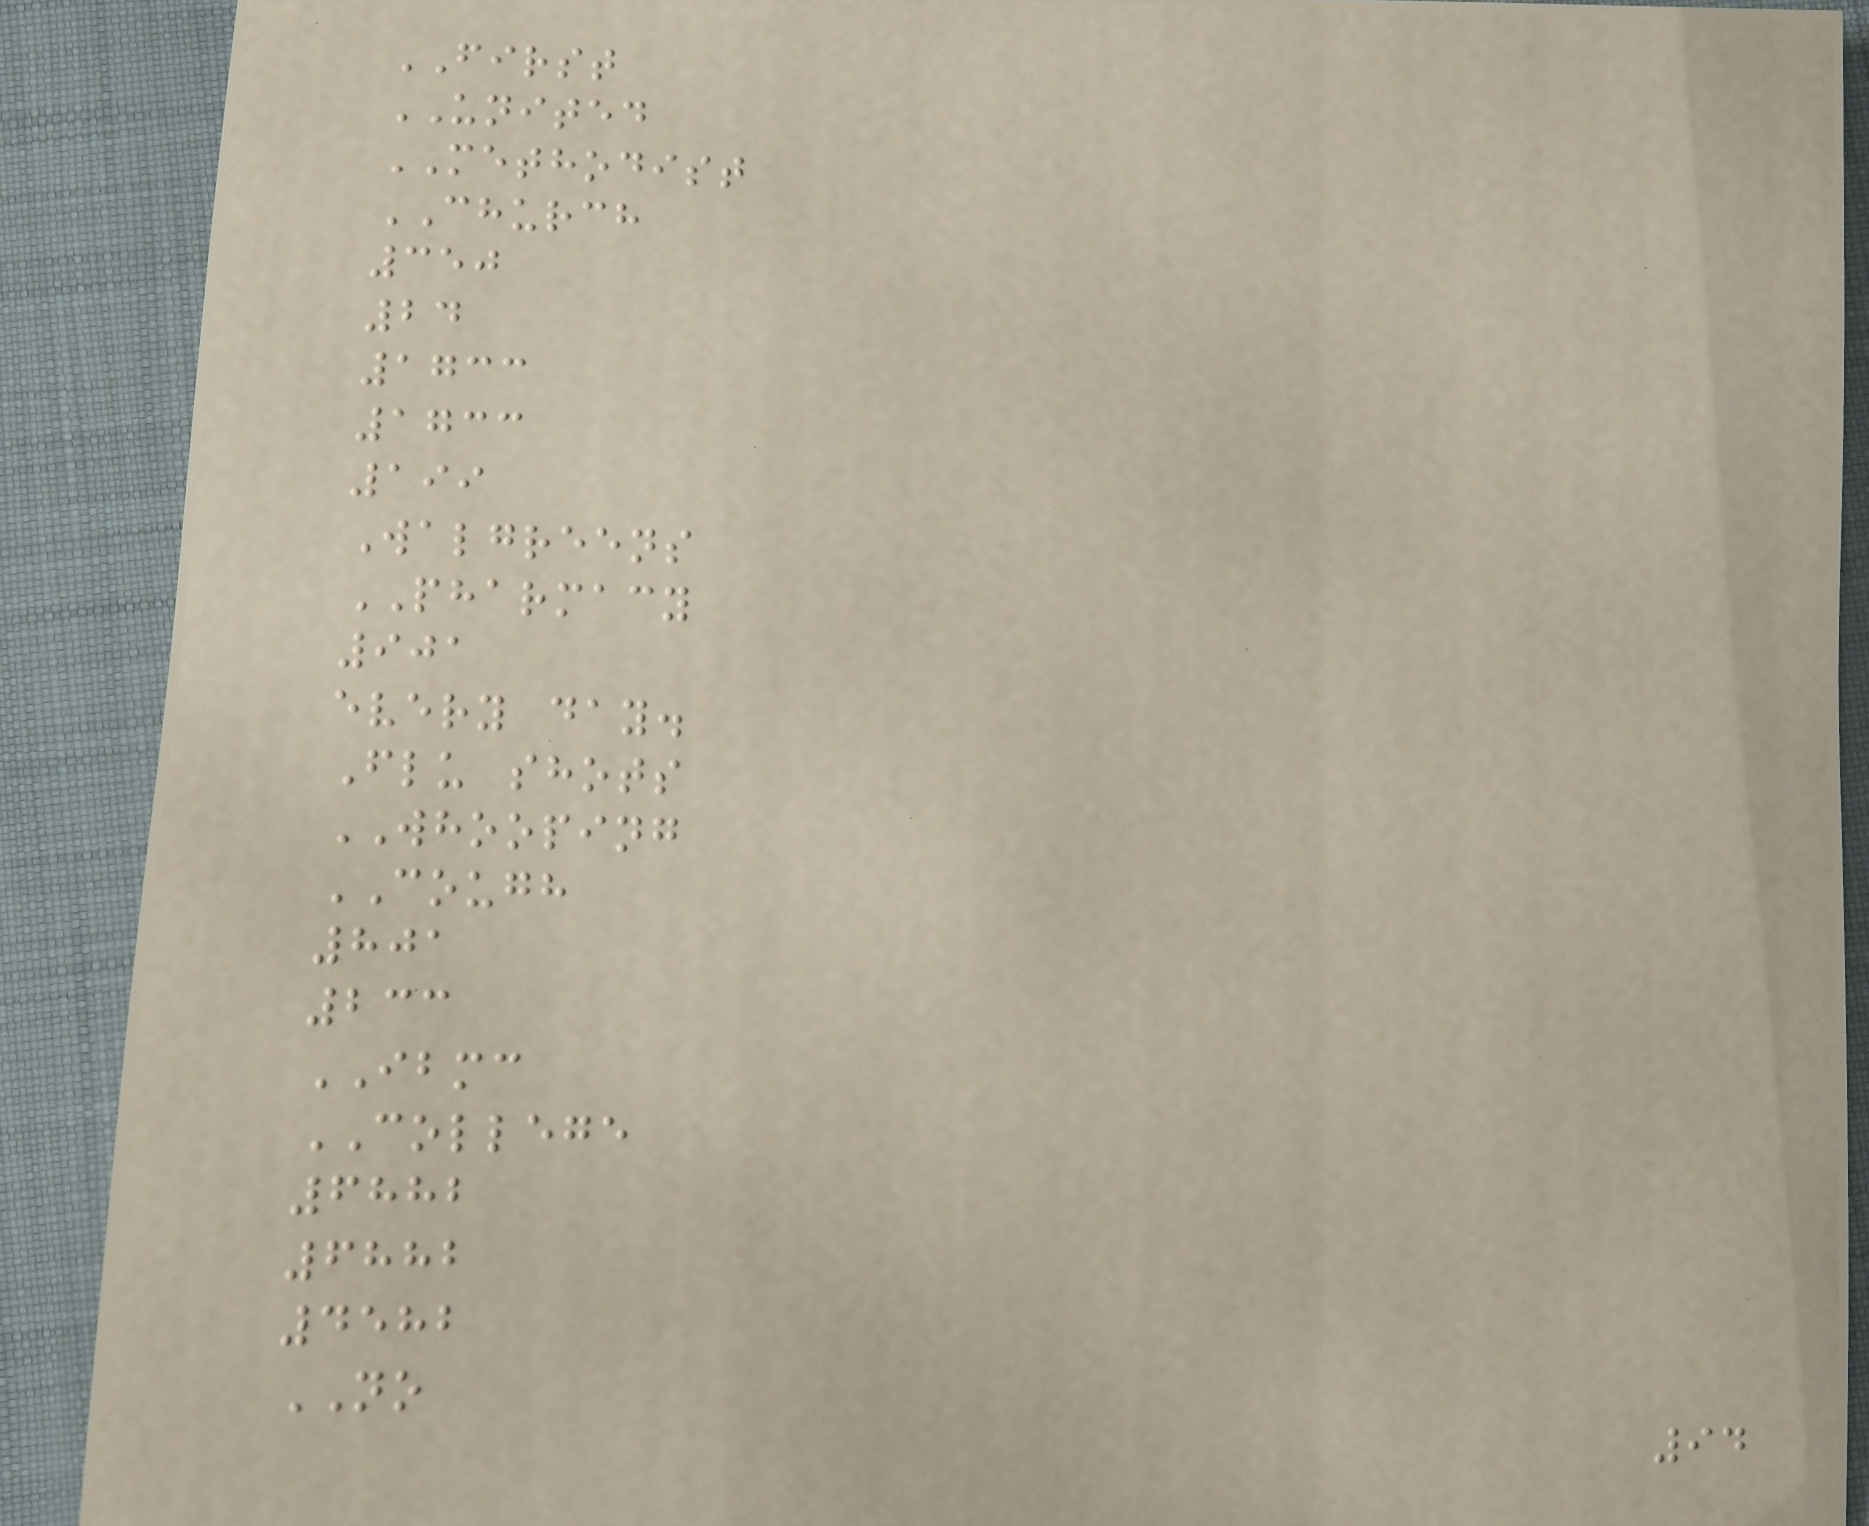FIRST
UNITED
METHODIST
CHURCH
350
24
1733
1733
199
Walgreens
PHARMACY
901
every day.
Flu shots
WHOOPING
COUGH
801
233
IBMC
COLLEGE
6882
6882
4582
NO
94
